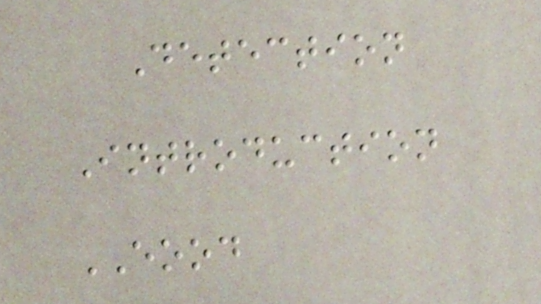Detection
Introduction
EOOD
